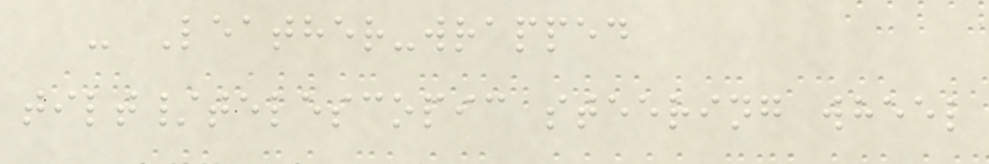- Leather-wrapped
tilt/telescopic steering wheel
